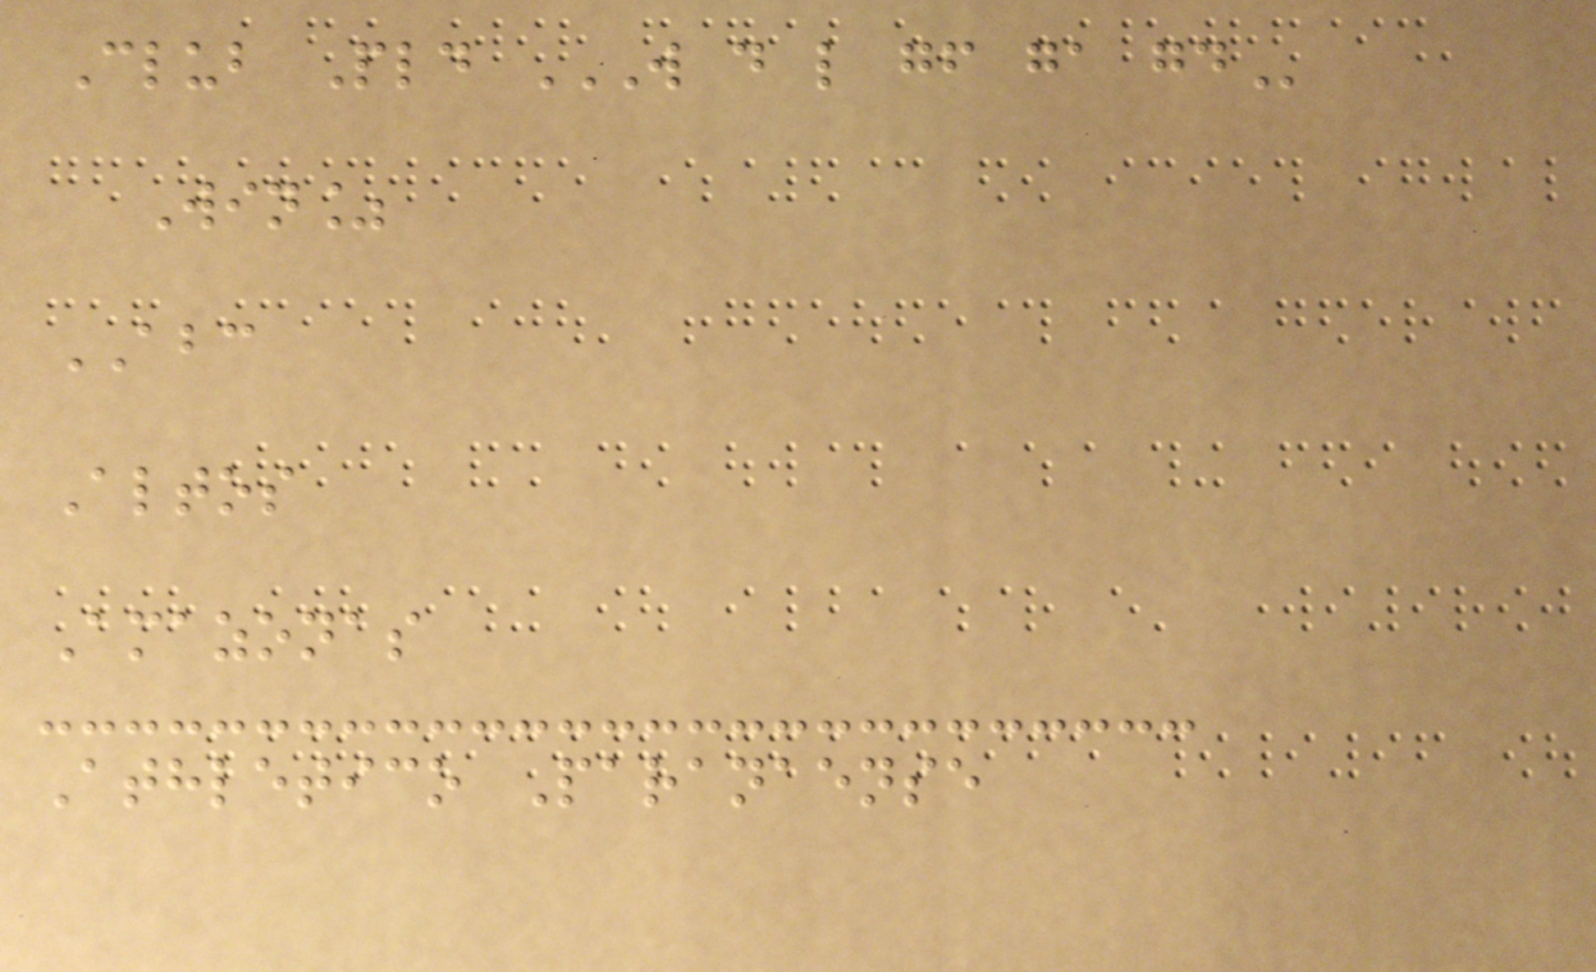Club Pld W D L GF GA GD
Win%
ABC
Altos
Amazonas
Athletico Paranaense
